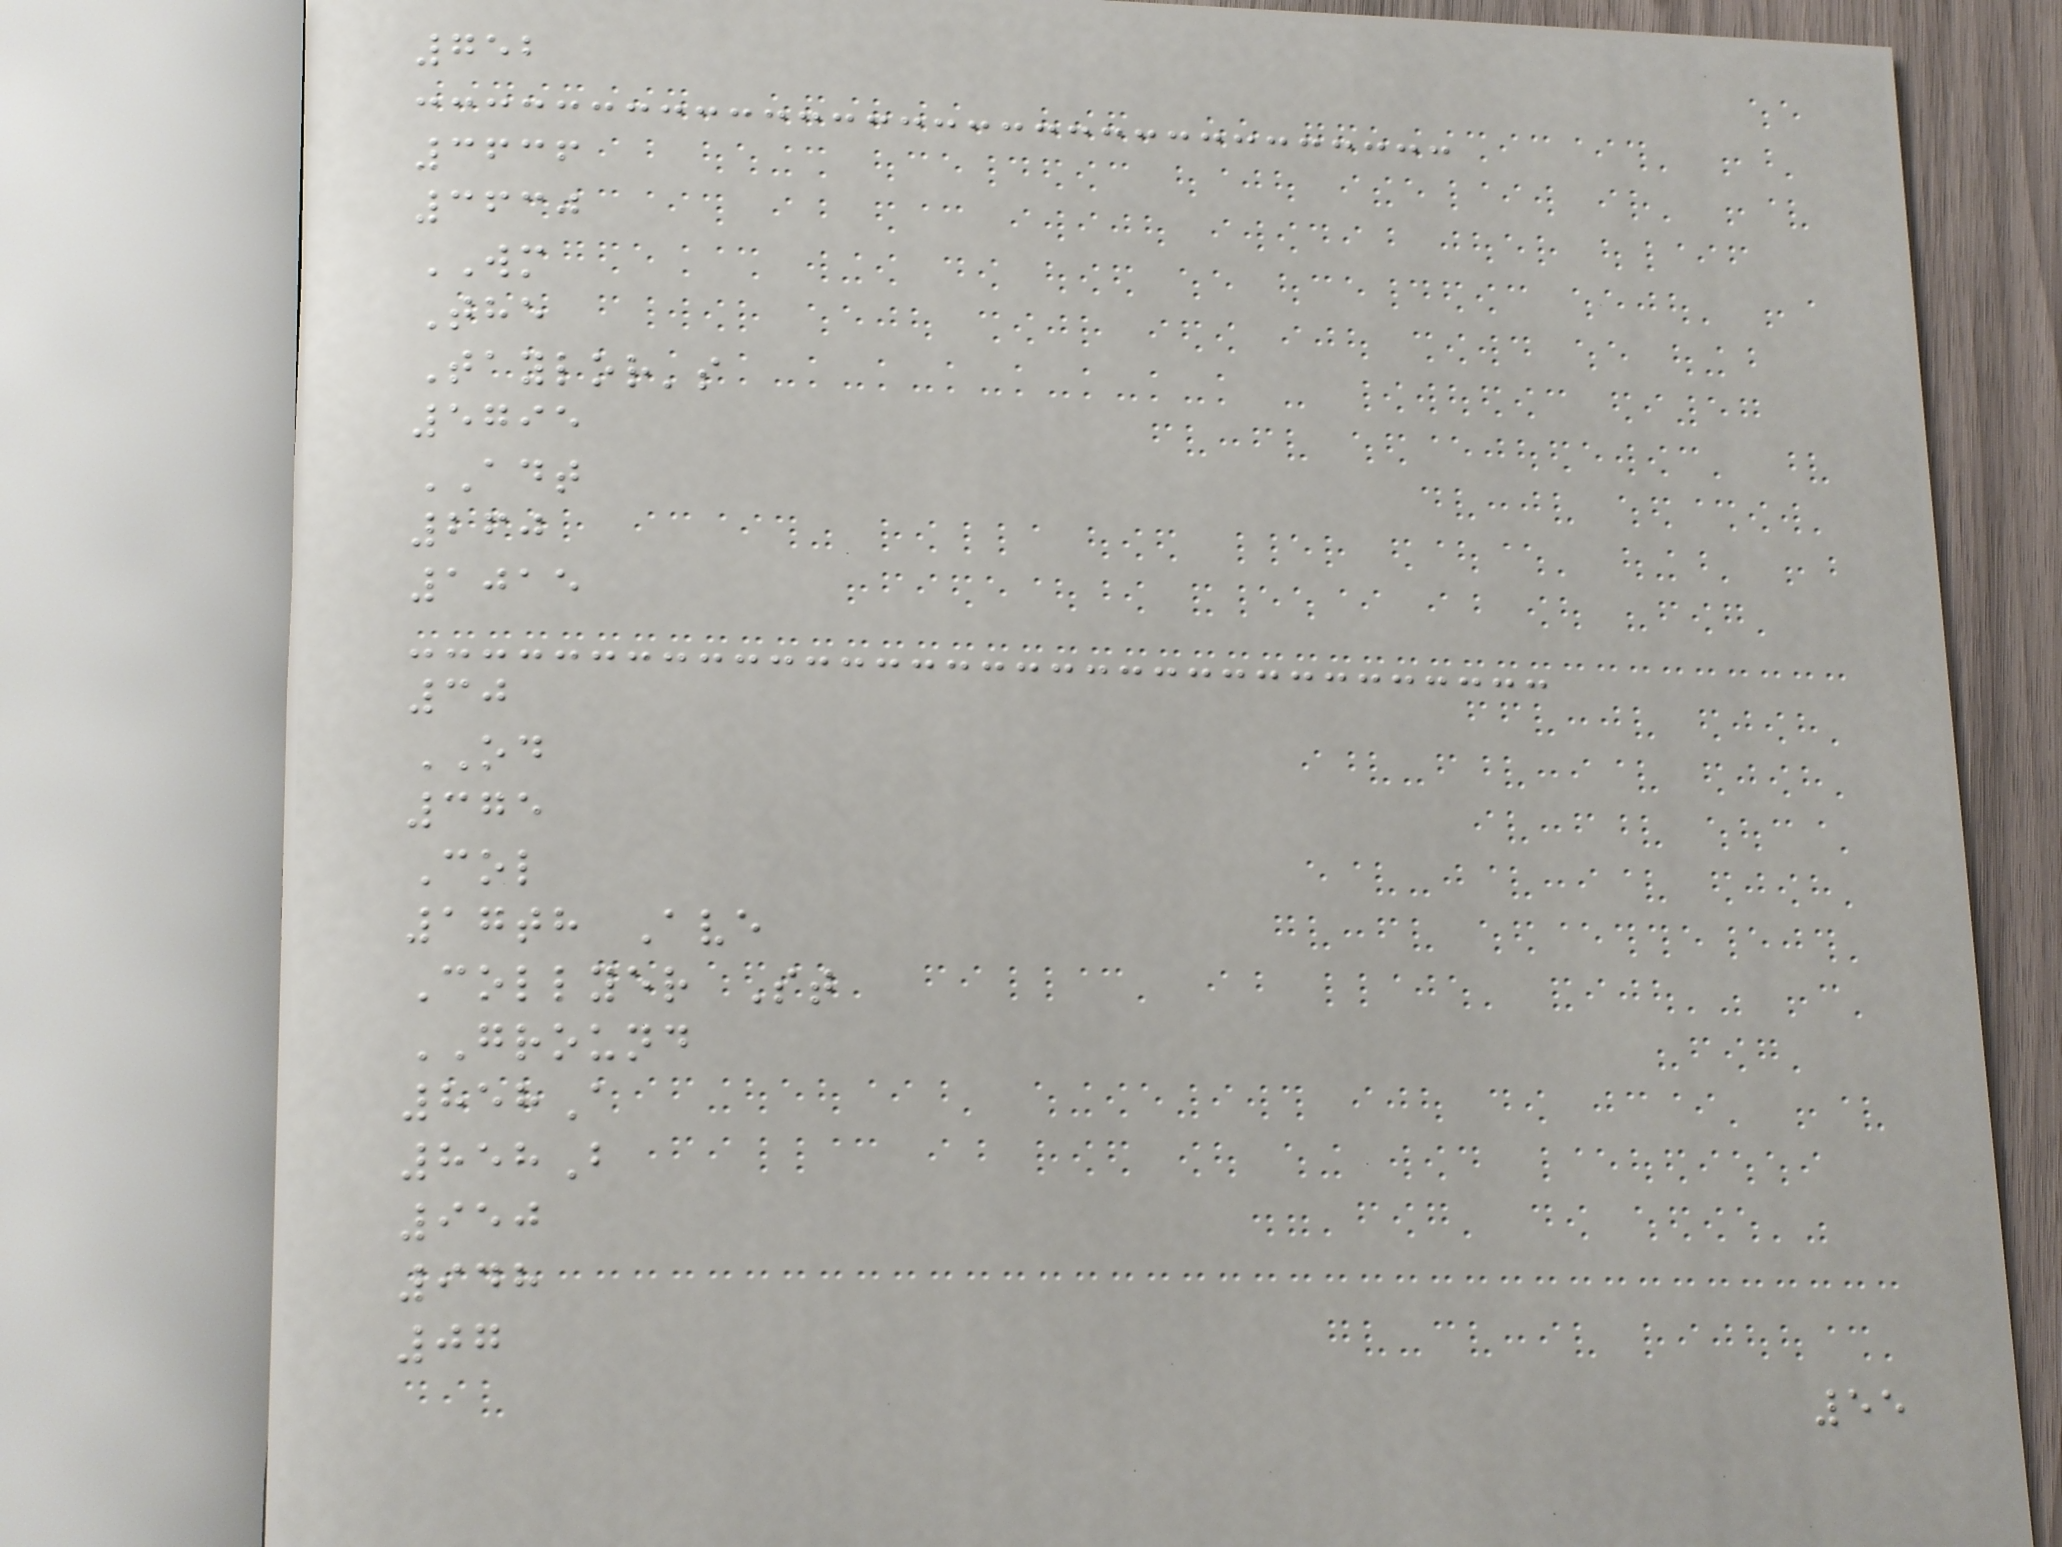752
3636
3630
WM
The
Taylor's
5795
ADT
260
1015
30
OD
375
Col
17th Ave
Collyer St
GROUND
858A
858B
950
948
07
55
